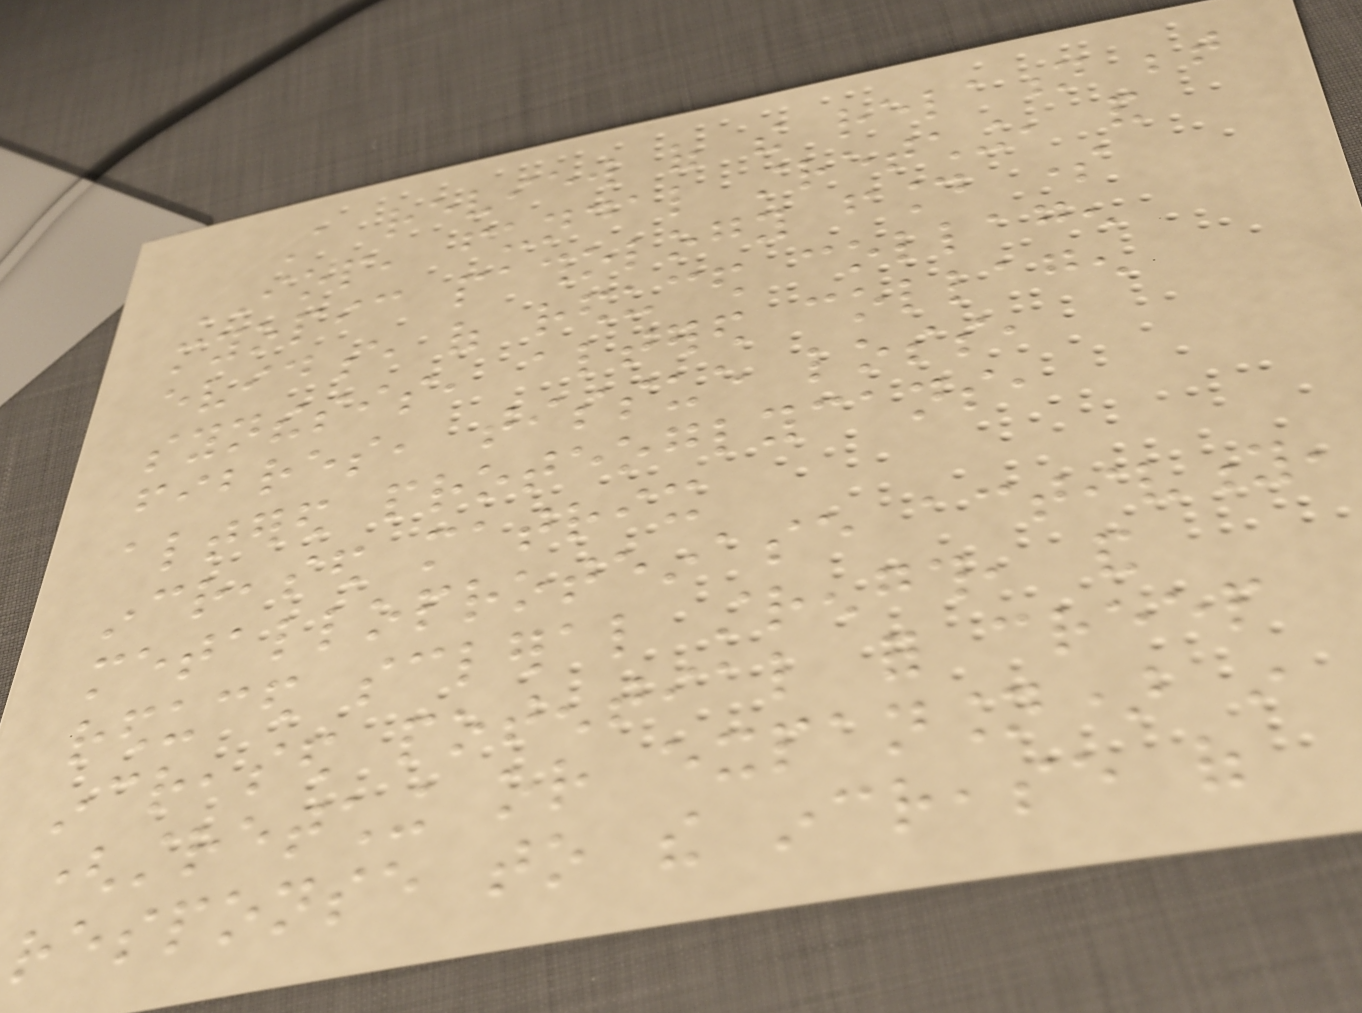A review of the relation between
IOP, fundal stretching, and
myopic pathology found some
evidence of reduced collagen
synthesis, altered collagen
fibres, tissue loss,
altered proteoglycans,
increased matrix
metalloproteinase activity,
reduced scleral strength, and
increased potential for creep
(stretching or expansion) in
response to the increase of
